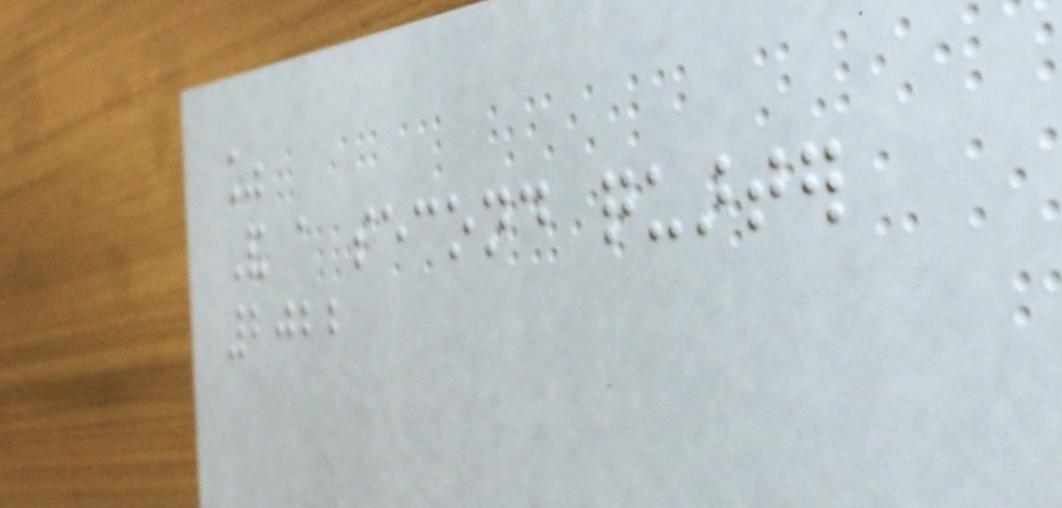%
And a second quarter
2022
